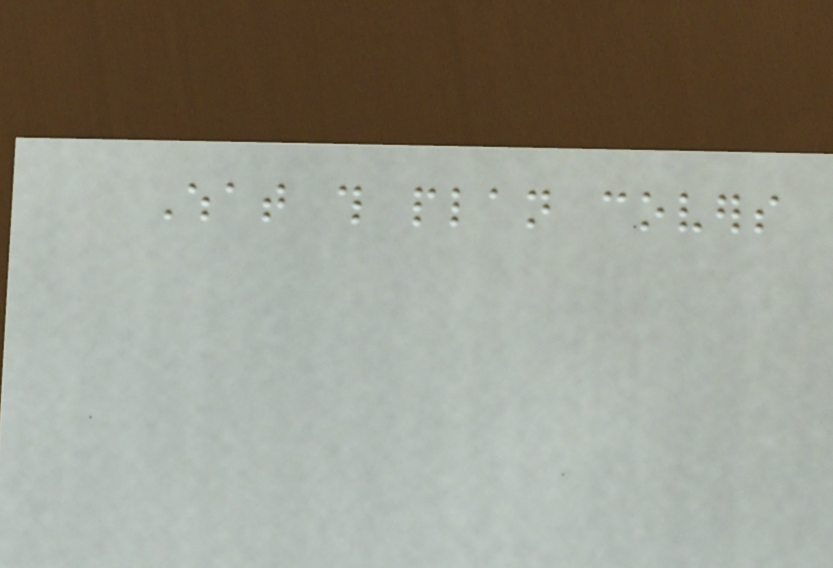What this plan covers
